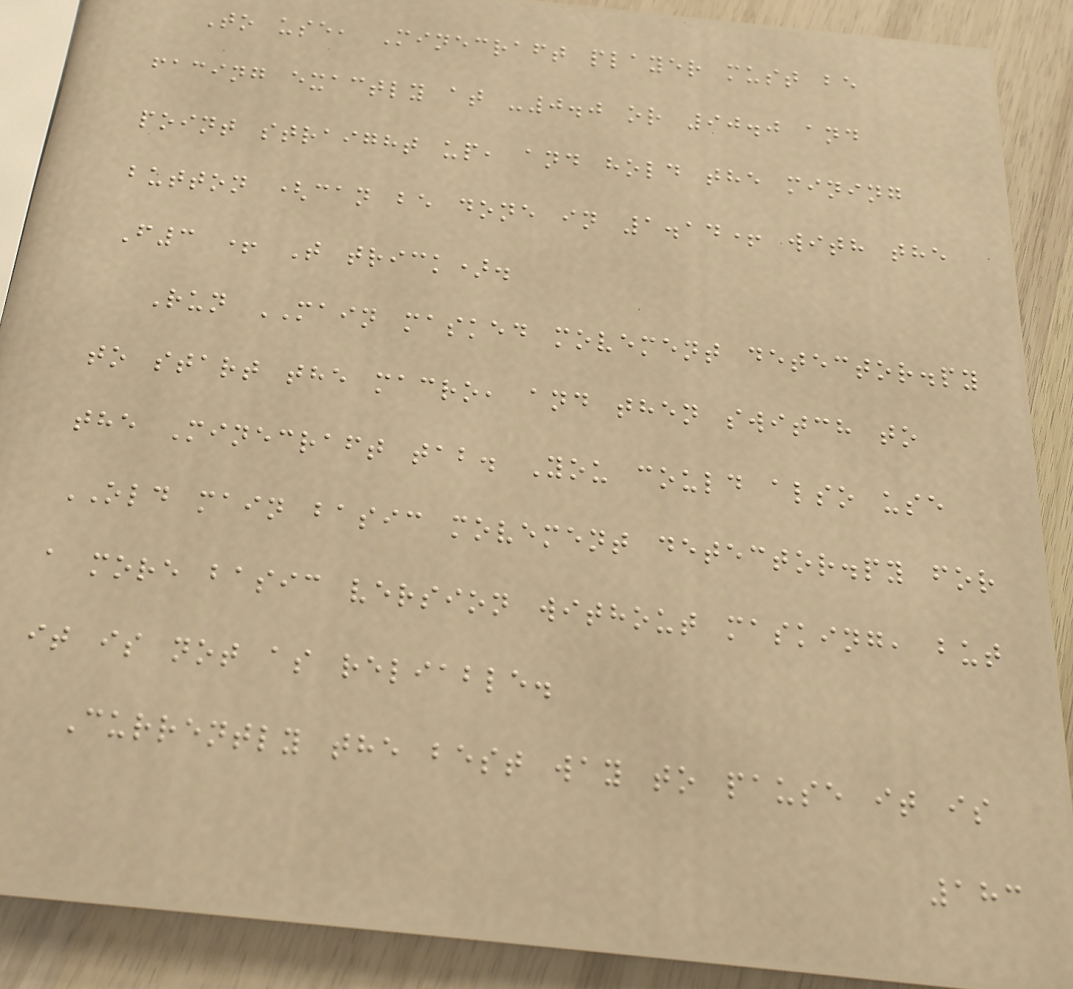To use, Minecraft player must be
facing exactly at -0.0 or 90.0 and
point straight up, and hold the mining
button (can be done in 1.14+ with the
F3 + T trick).
Run MAIN masked movement detector.py
to start the macro, and then switch to
the Minecraft tab. You could also use
OLD main basic movement detector.py for
a more basic version without masking, but
it is not as reliable.
Currently the best way to pause it is
183
